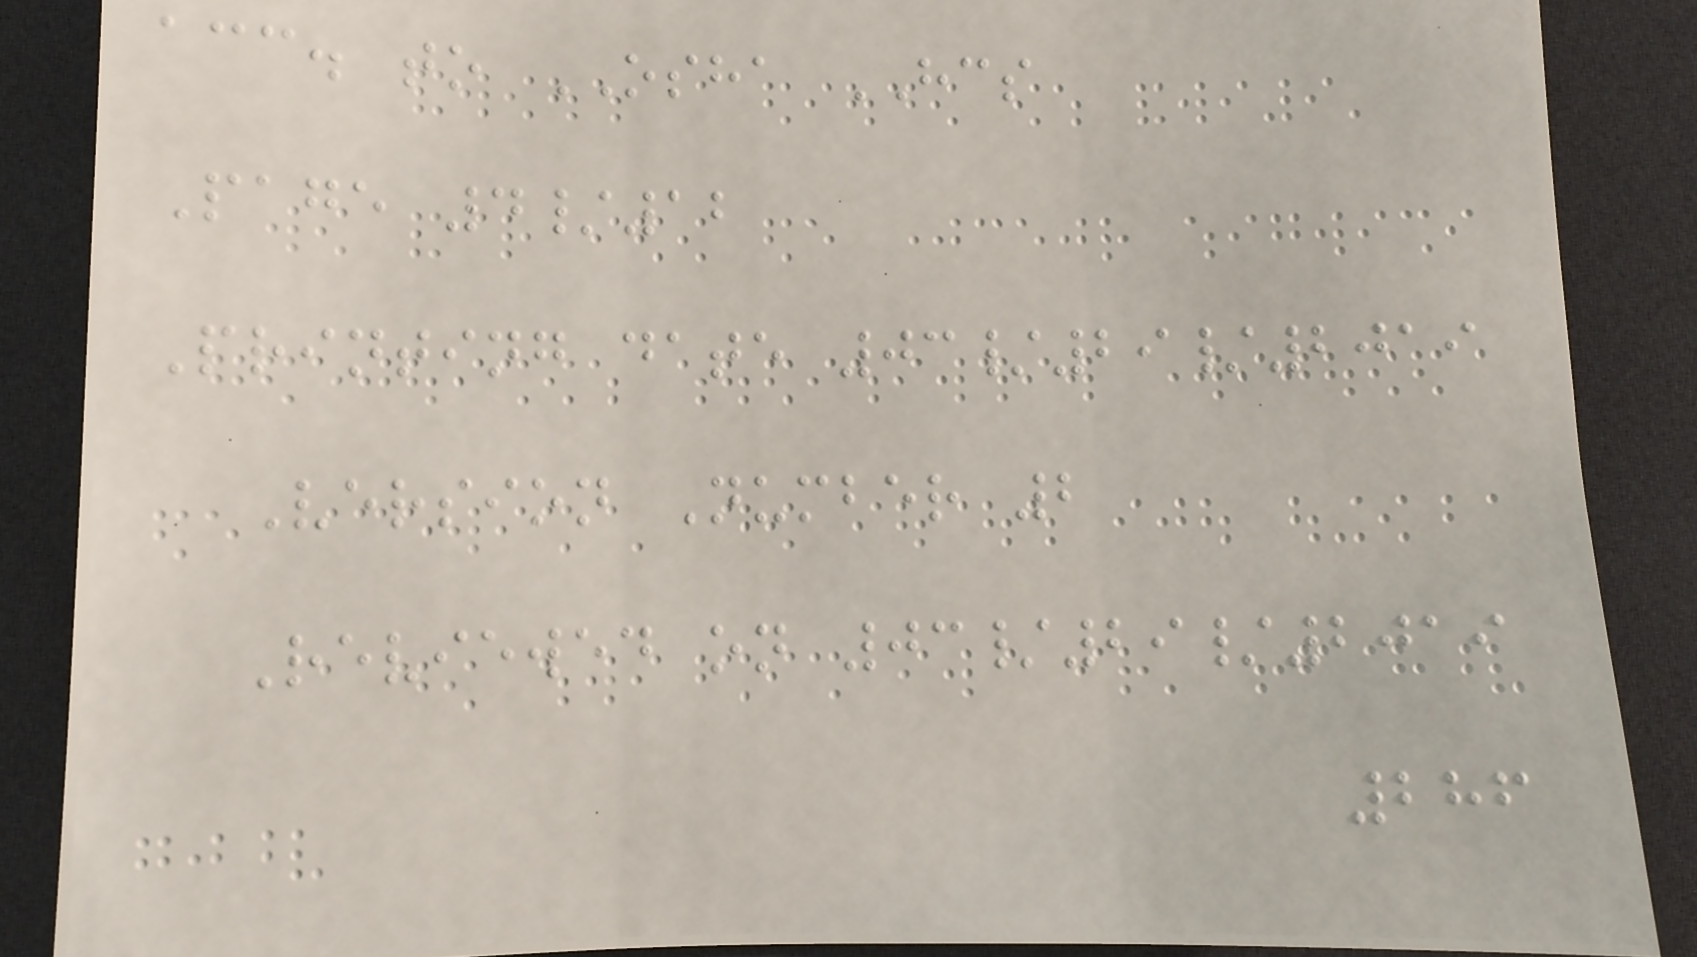acc. to OSHA HCS
Page 4/12
Printing date 03/29/2019
Version Number 2
Reviewed on 03/29/2019
286
